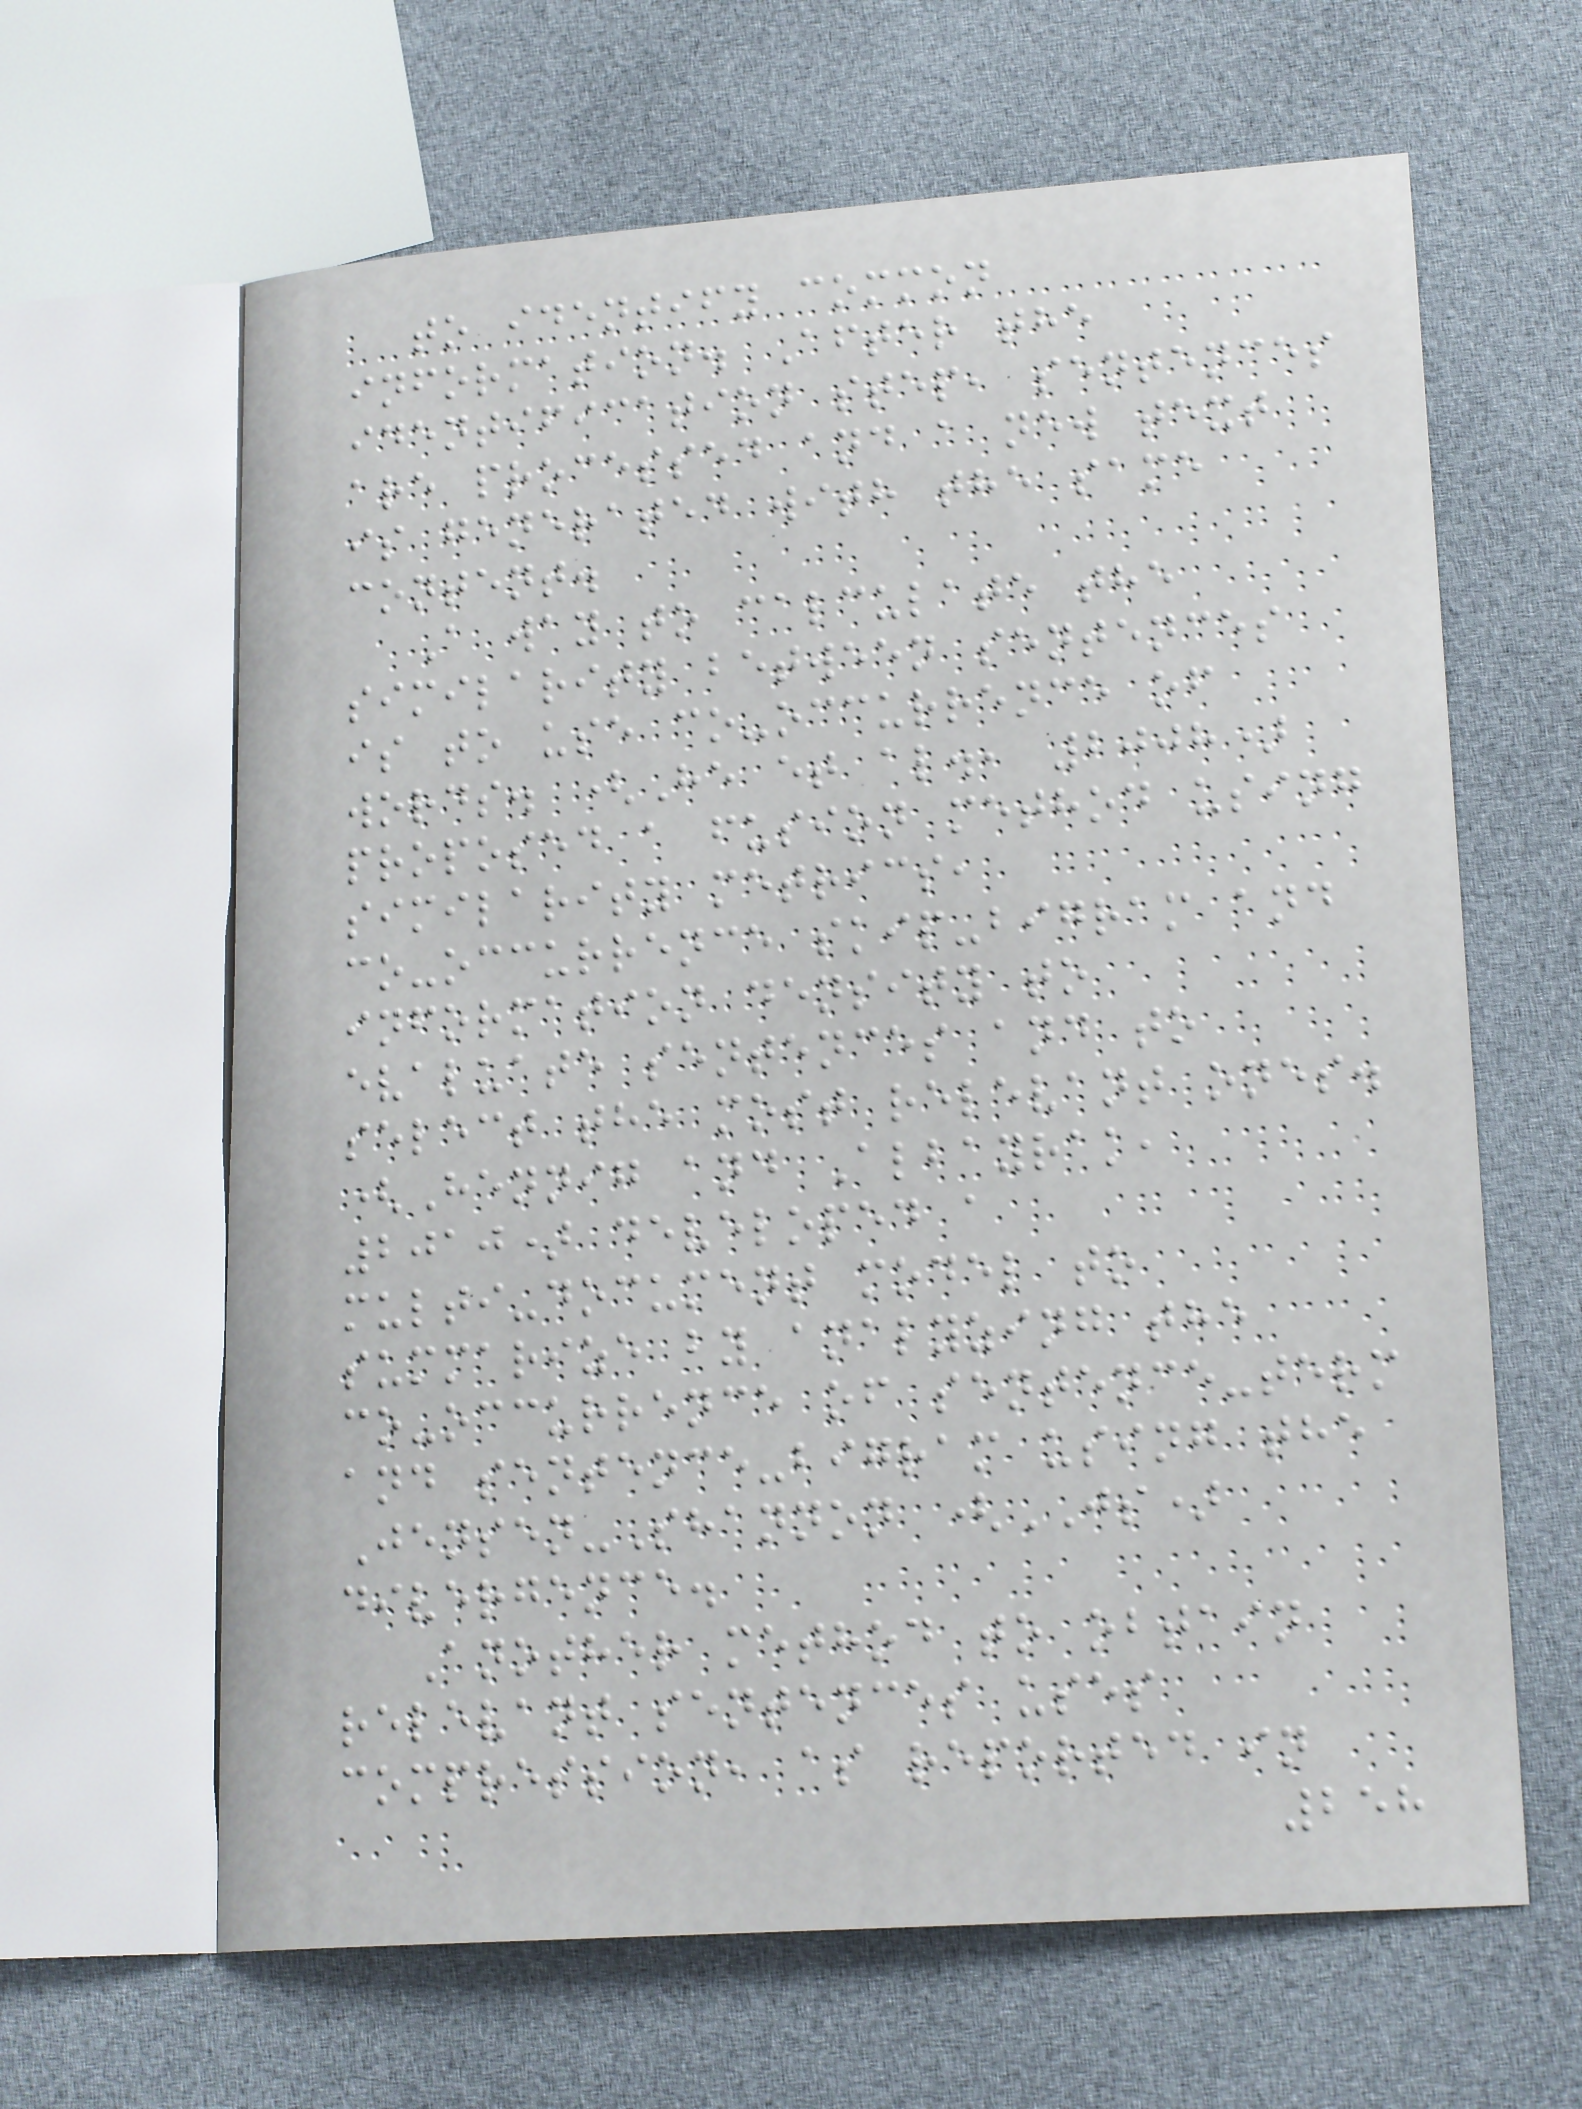to identify common
information. After the
identification step, sentences
are processed and a new text
is generated with the same
content.
A way to calculate the
similarity between sentences
is to use co-occurrence of
words. (He et al., 2008)
proposed a fusion method using
similarity metrics,
co-occurrence skip-bigram and
information density to
evaluate sentences and to
select the most relevant ones.
(Hennig and Albayrak,
2010) developed a
multi-document model to
summarize by analyzing the
co-occurrence of sentence-term
and sentence-bigram using the
Jensen-Shannon (JS)
divergence.
Another method to obtain
relevant sentences uses
compression, as reported in
258
